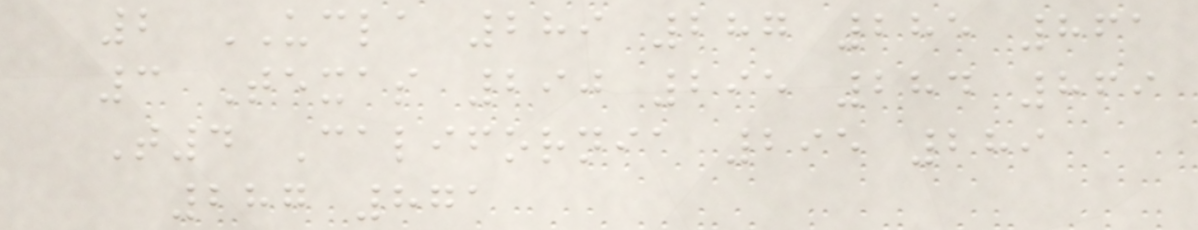2 UCLA 289 287 285 861
3 Texas 290 295 284 869
T4 California 295 289
287 871
